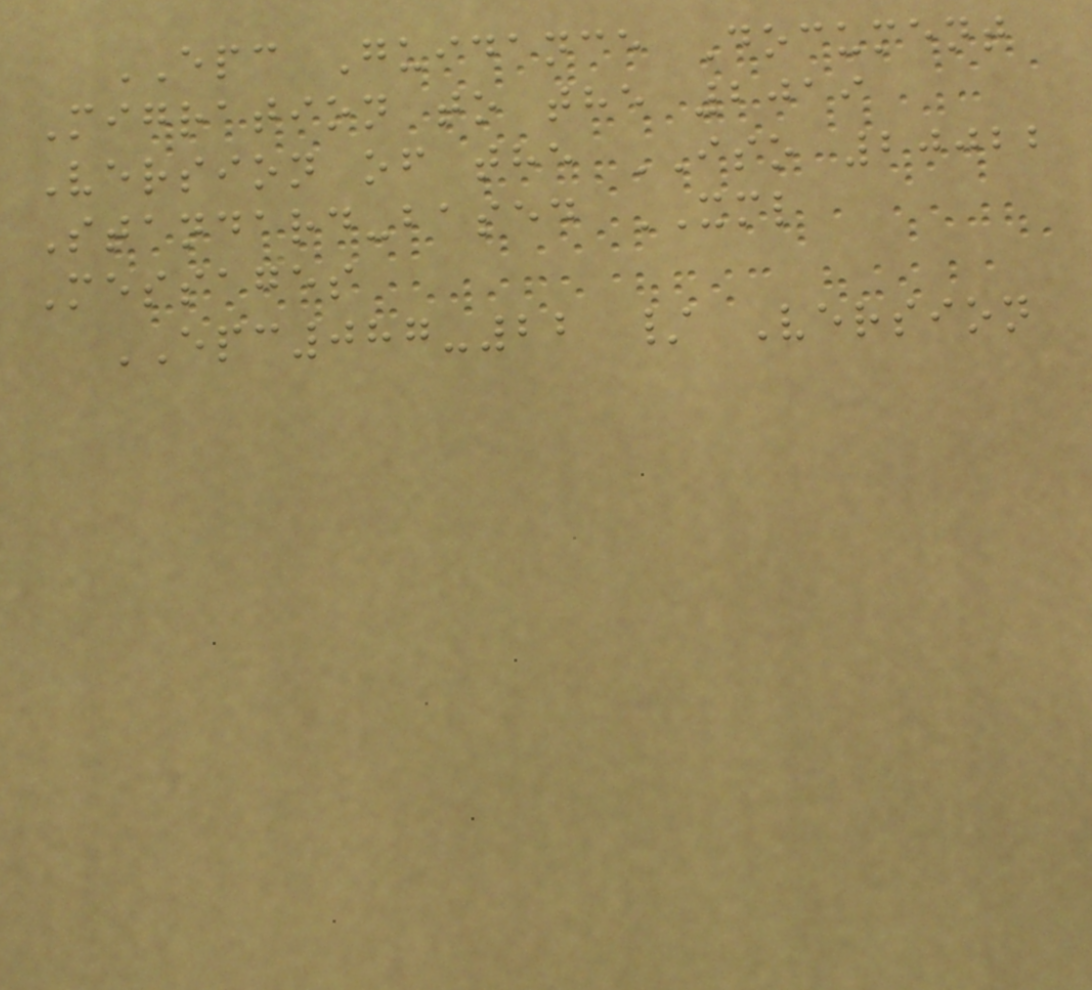EPC Guidance Document
Migration to the 2019
Version of the ISO 20022
Standard-based XML
Messages
EPC087-22 / Version
